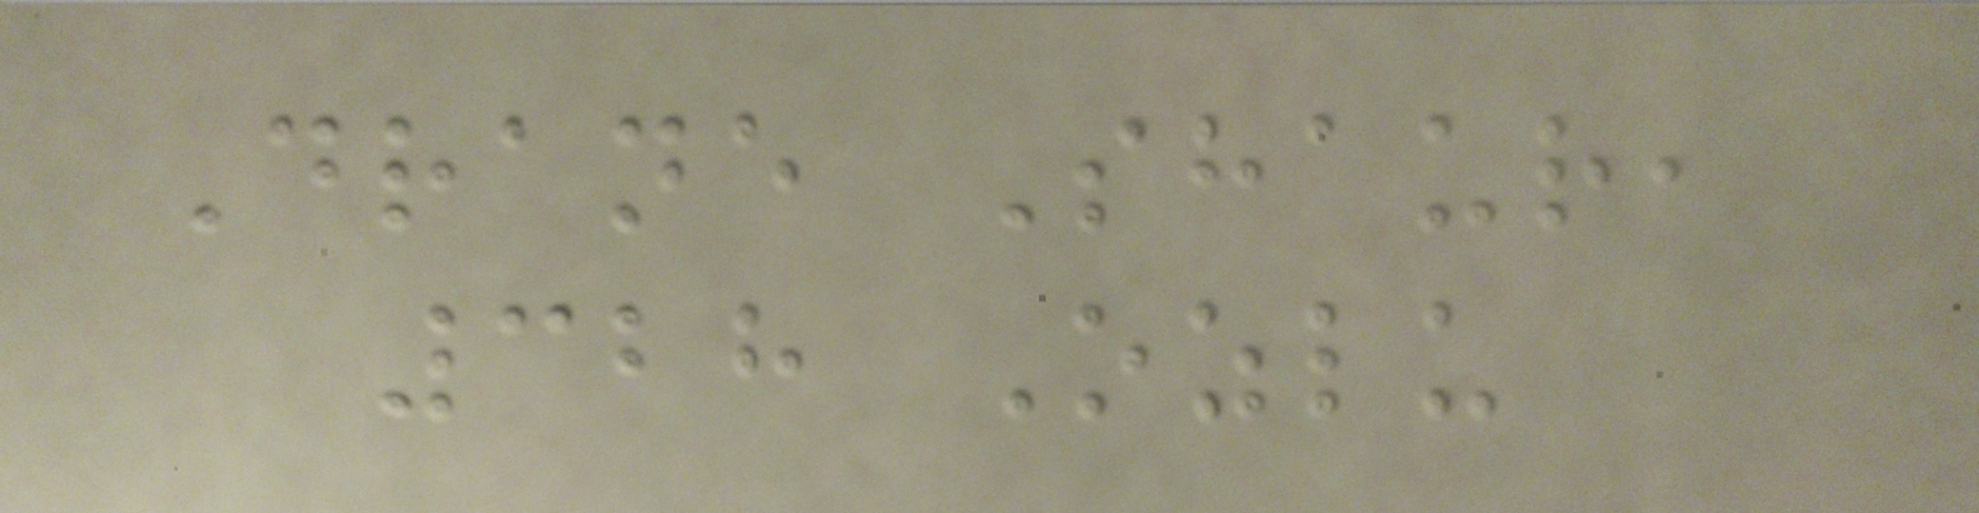Drane Shaur,
328 Ozlu
